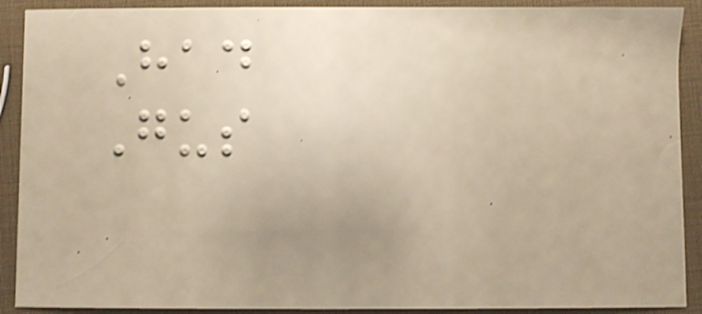Had
Gus
